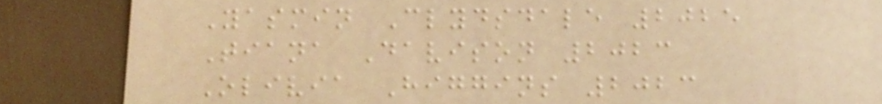Yasmin Clydsdale 2025
Tiana Davison 2023
Olivia Higgins 2023
